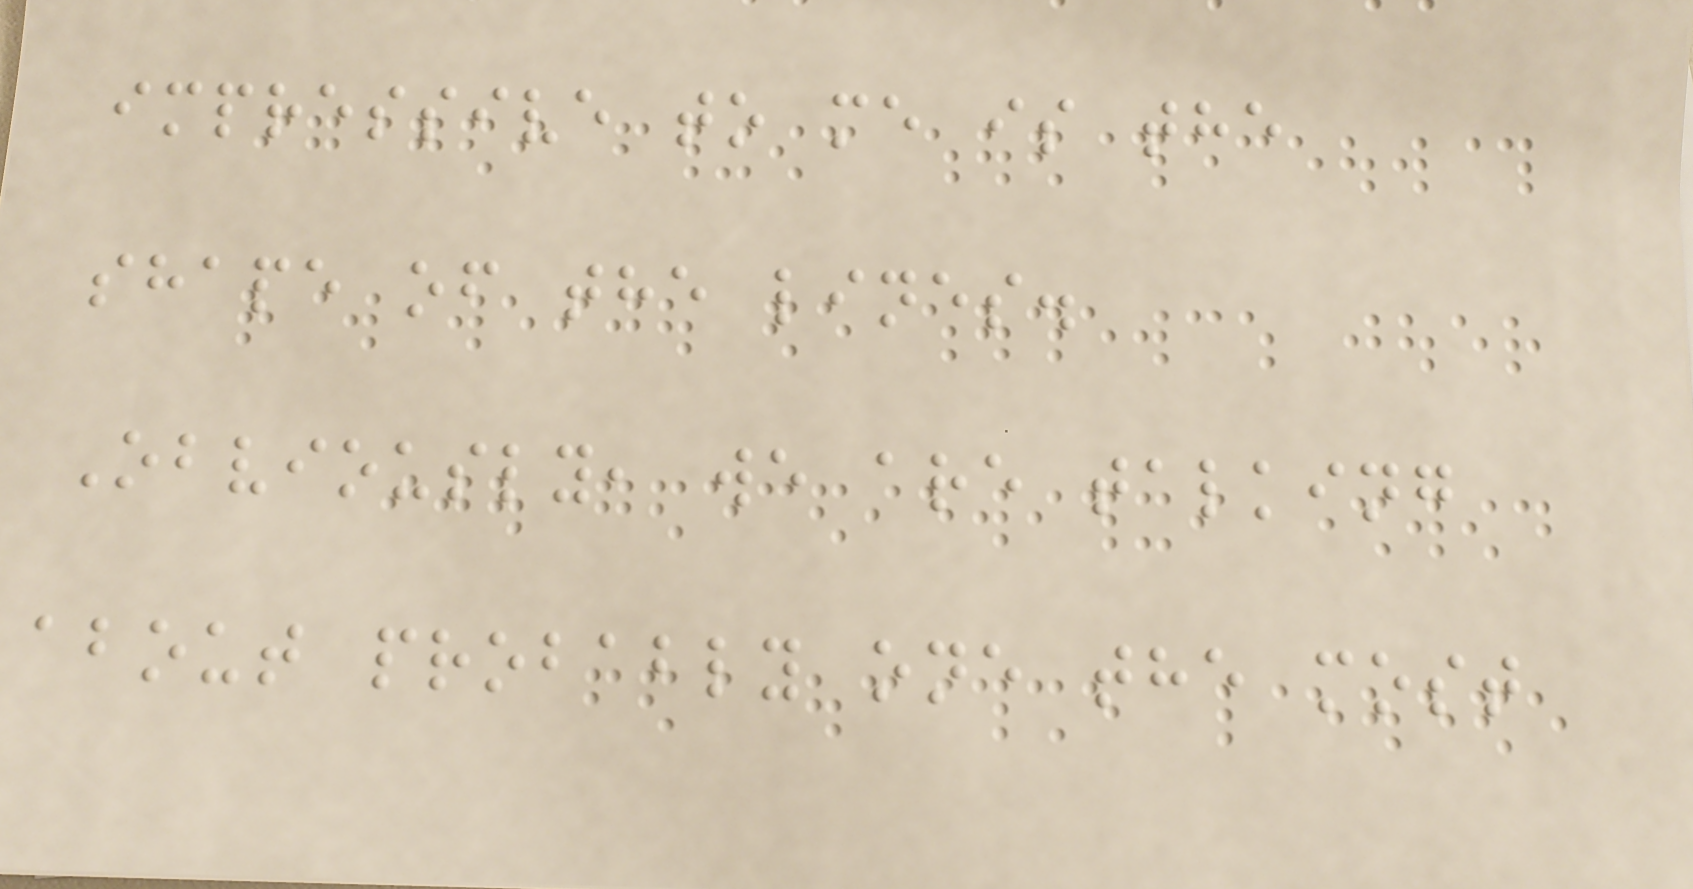impressive to me is the
shape of the lines.
Obviously, we are talking
about probably one the most
